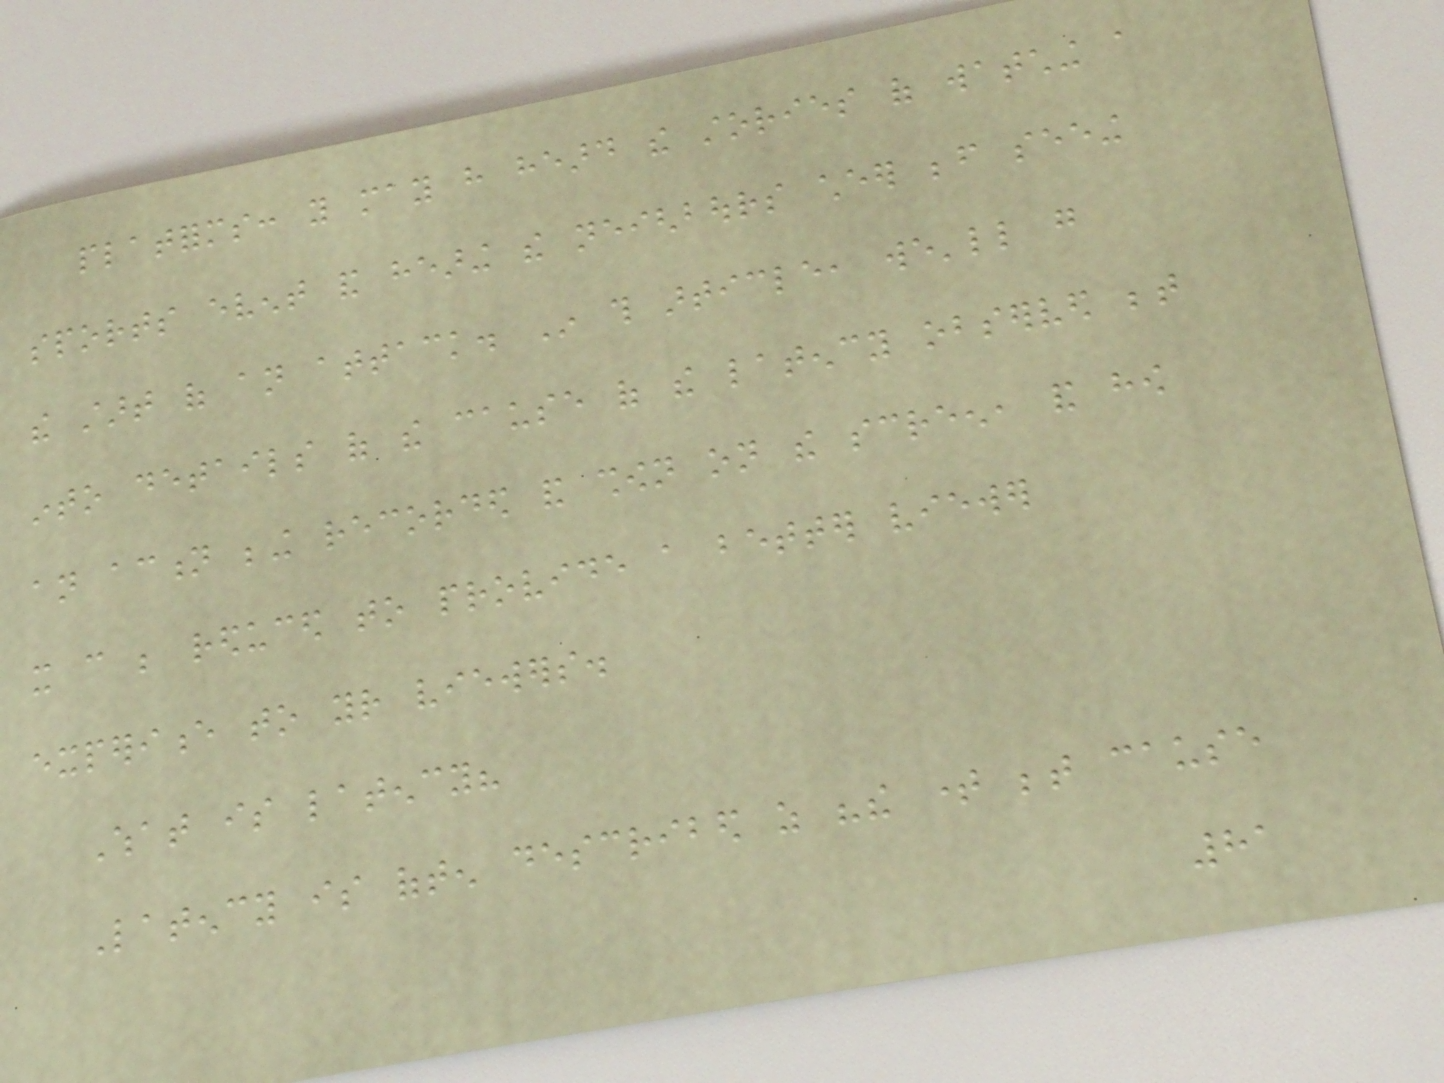platforms: you may have heard the stories of watching a
sports event and hearing the neighbours cheer before seeing
the start of an attack. In this article, we'll go
into details of the cause of the latency observed between
an action being recorded and shown on the screen, and how
it can be reduced to provide a better viewer
experience to your viewers.
What is latency?
Latency is often described as "the time between cause
81
